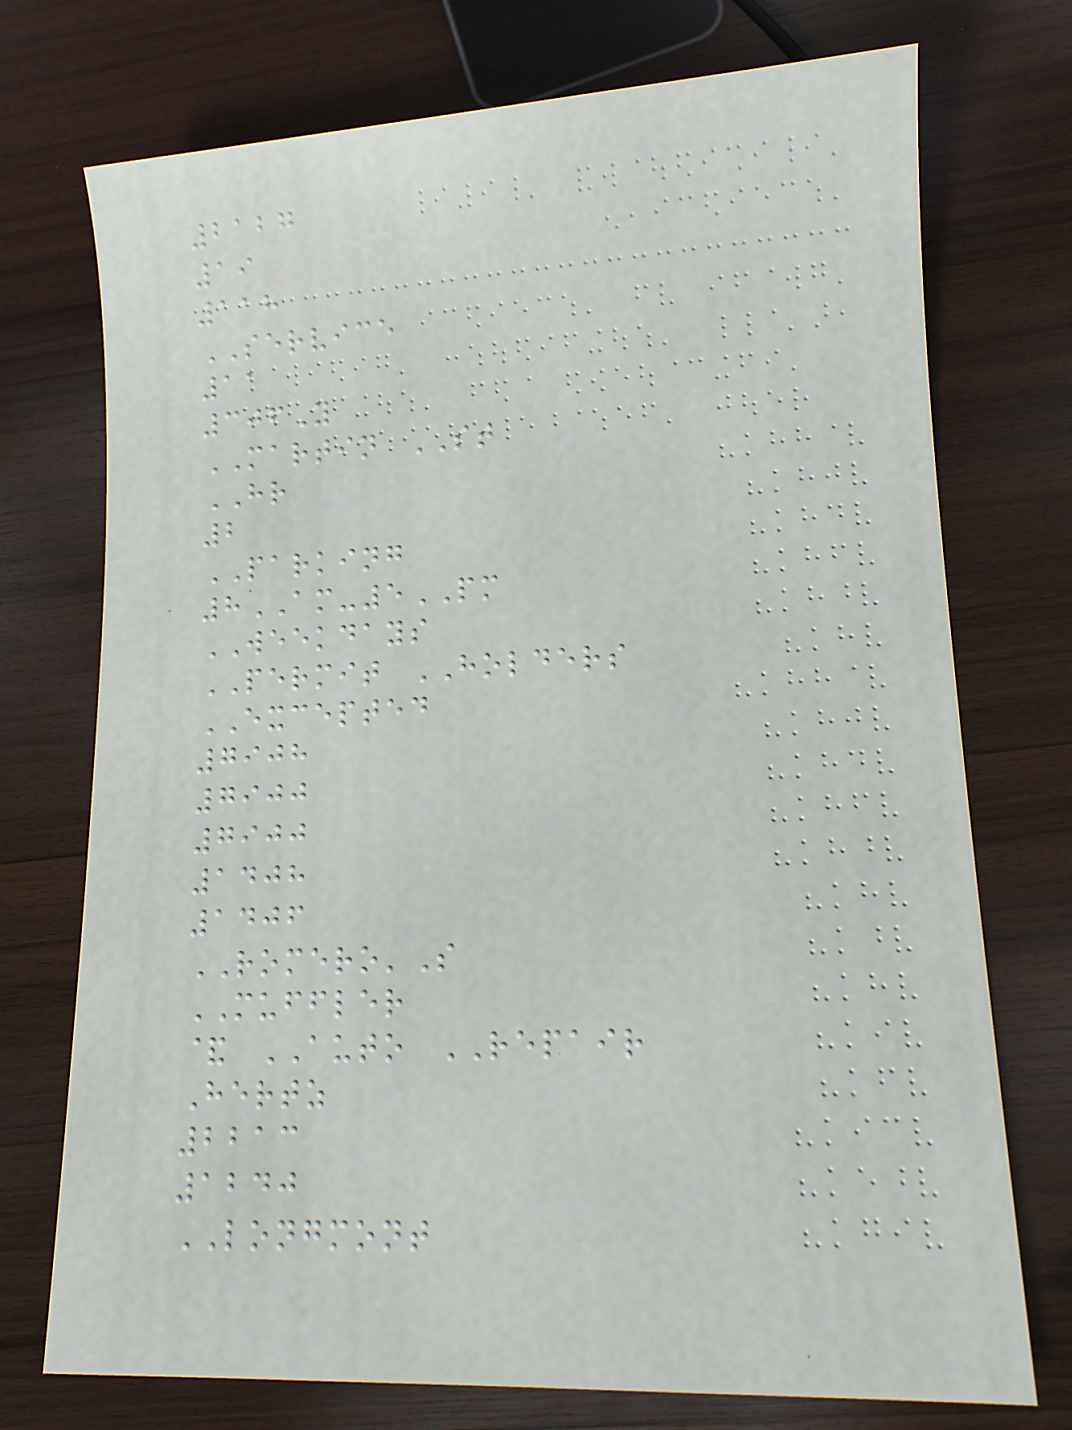2127
19
118
SERVICE
11
306Y
MARTIN ST
HR
2
PARKING
8AM-5PM
WEEKDAYS
PERMIT HOLDERS
EXCEPTED
7908
7900
7900
1408
1406
ROMERO'S
MUFFLER
& AUTO REPAIR
Hertz
2213
1240
LONGMONT
